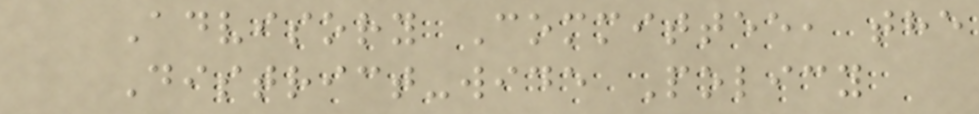Advisory Committee, the
District-wide Policy
